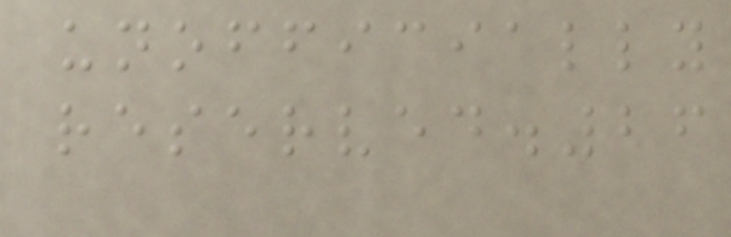unofficially
reserved.26
